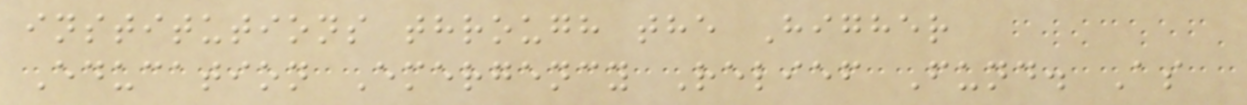institutions through the Higher
Education Emergency Relief Fund. As
